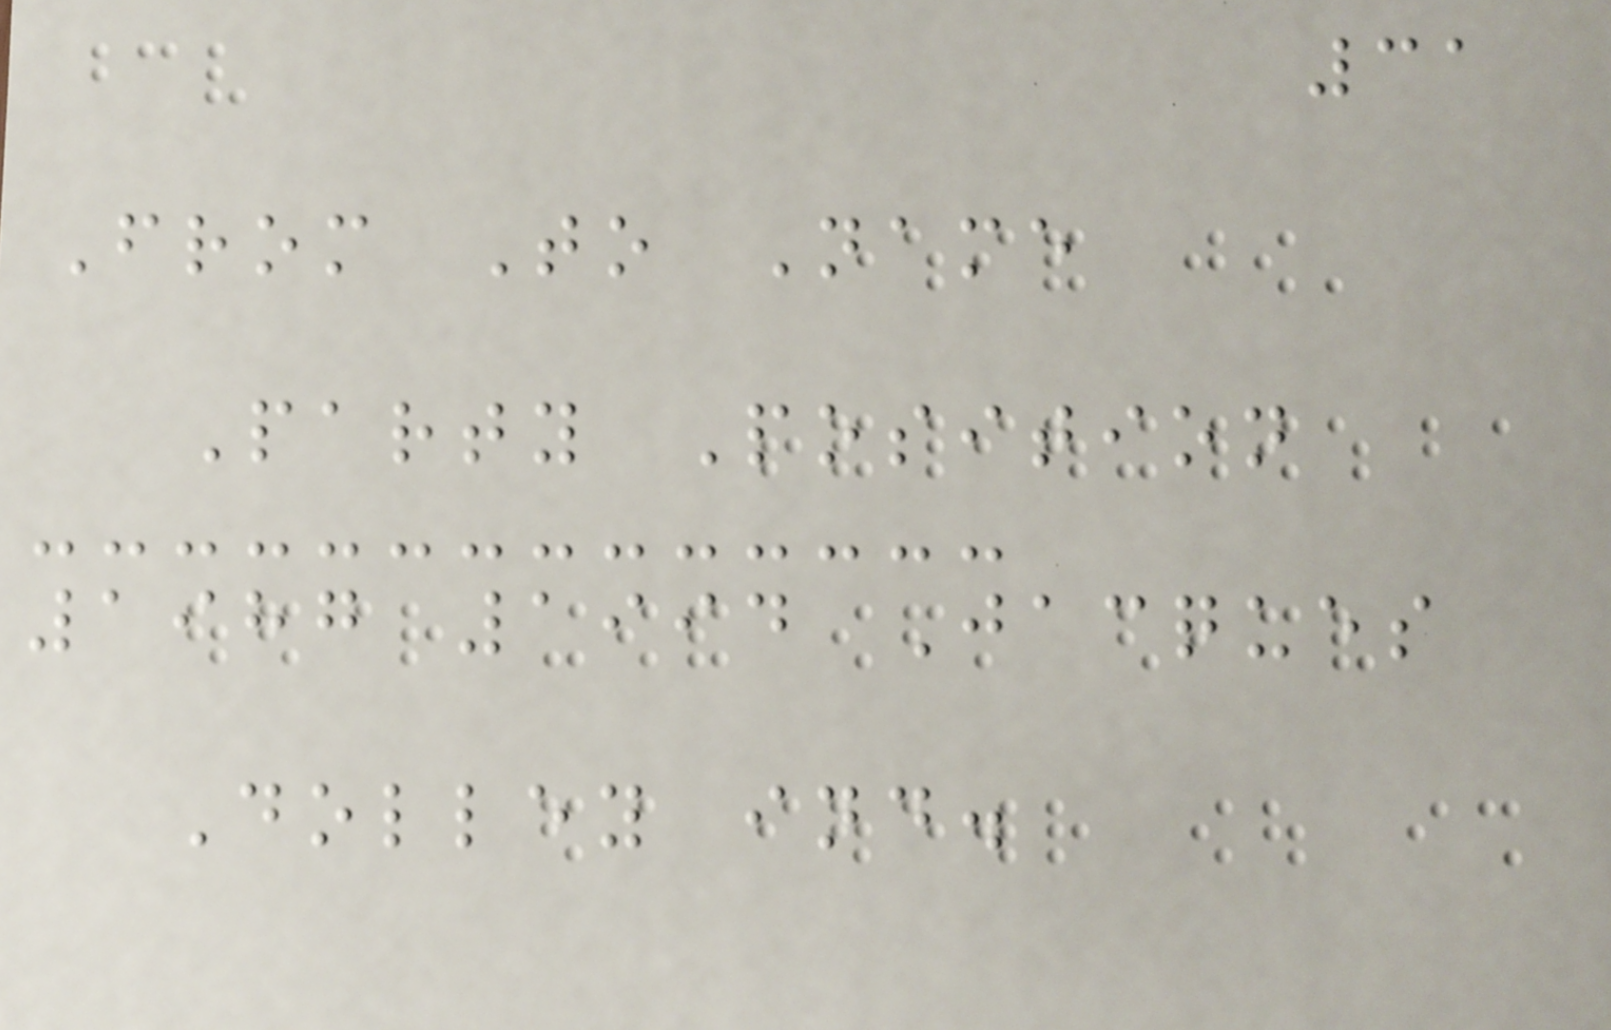31
From To Name
Party Position
1987 1994 Jacques
Dolley ind.
